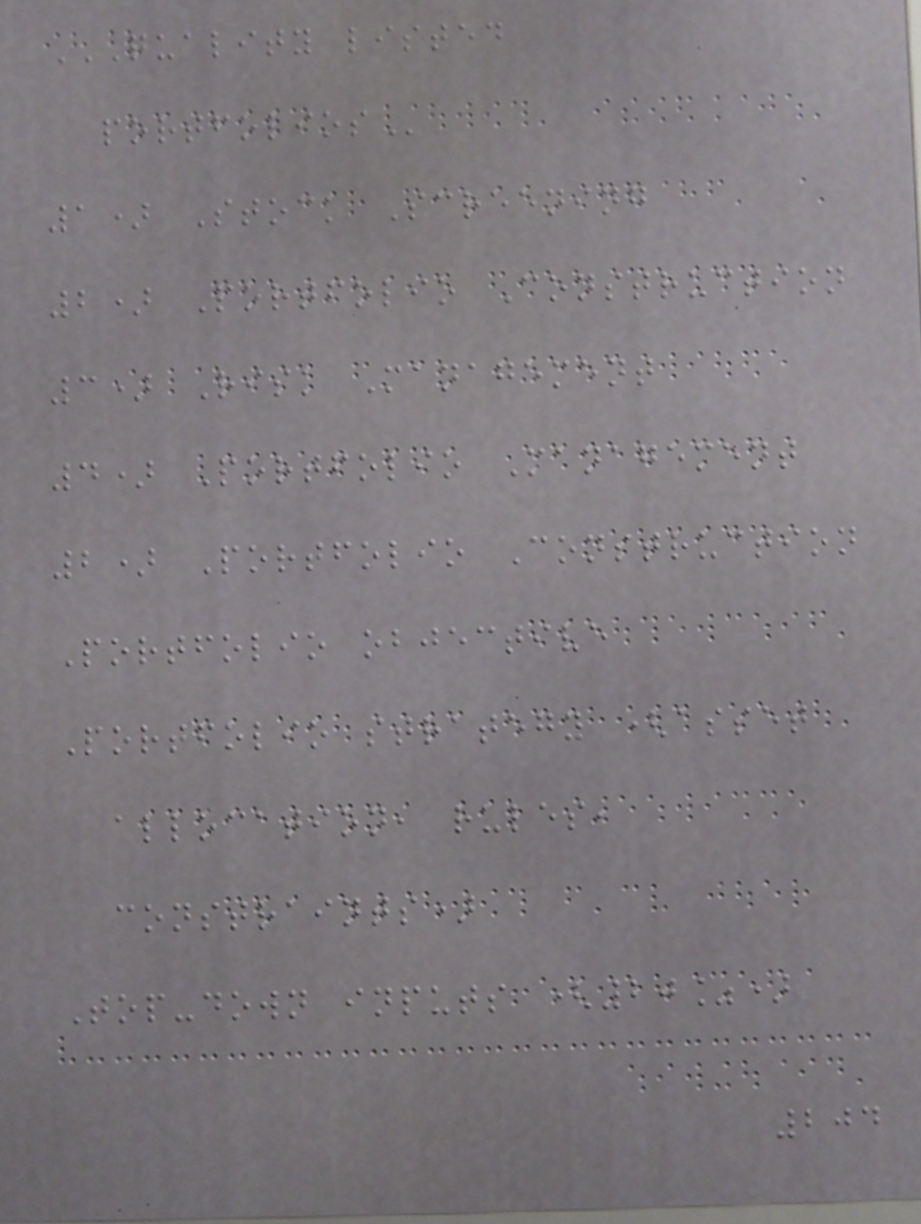QUALITY LISTED
PORTFOLIOS
1) Stock Screening
2) Portfolio Construction
3) Risk Management
4) Portfolio Management
2) Portfolio Construction
Portfolio objective
Portfolio strategy (asset
allocation, rules,
constraints)
Top-down inputs (20%)
204
